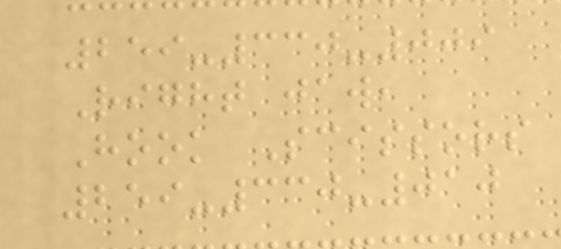259-330-009
Right jaw,
Hook Scissors
259-330-010
